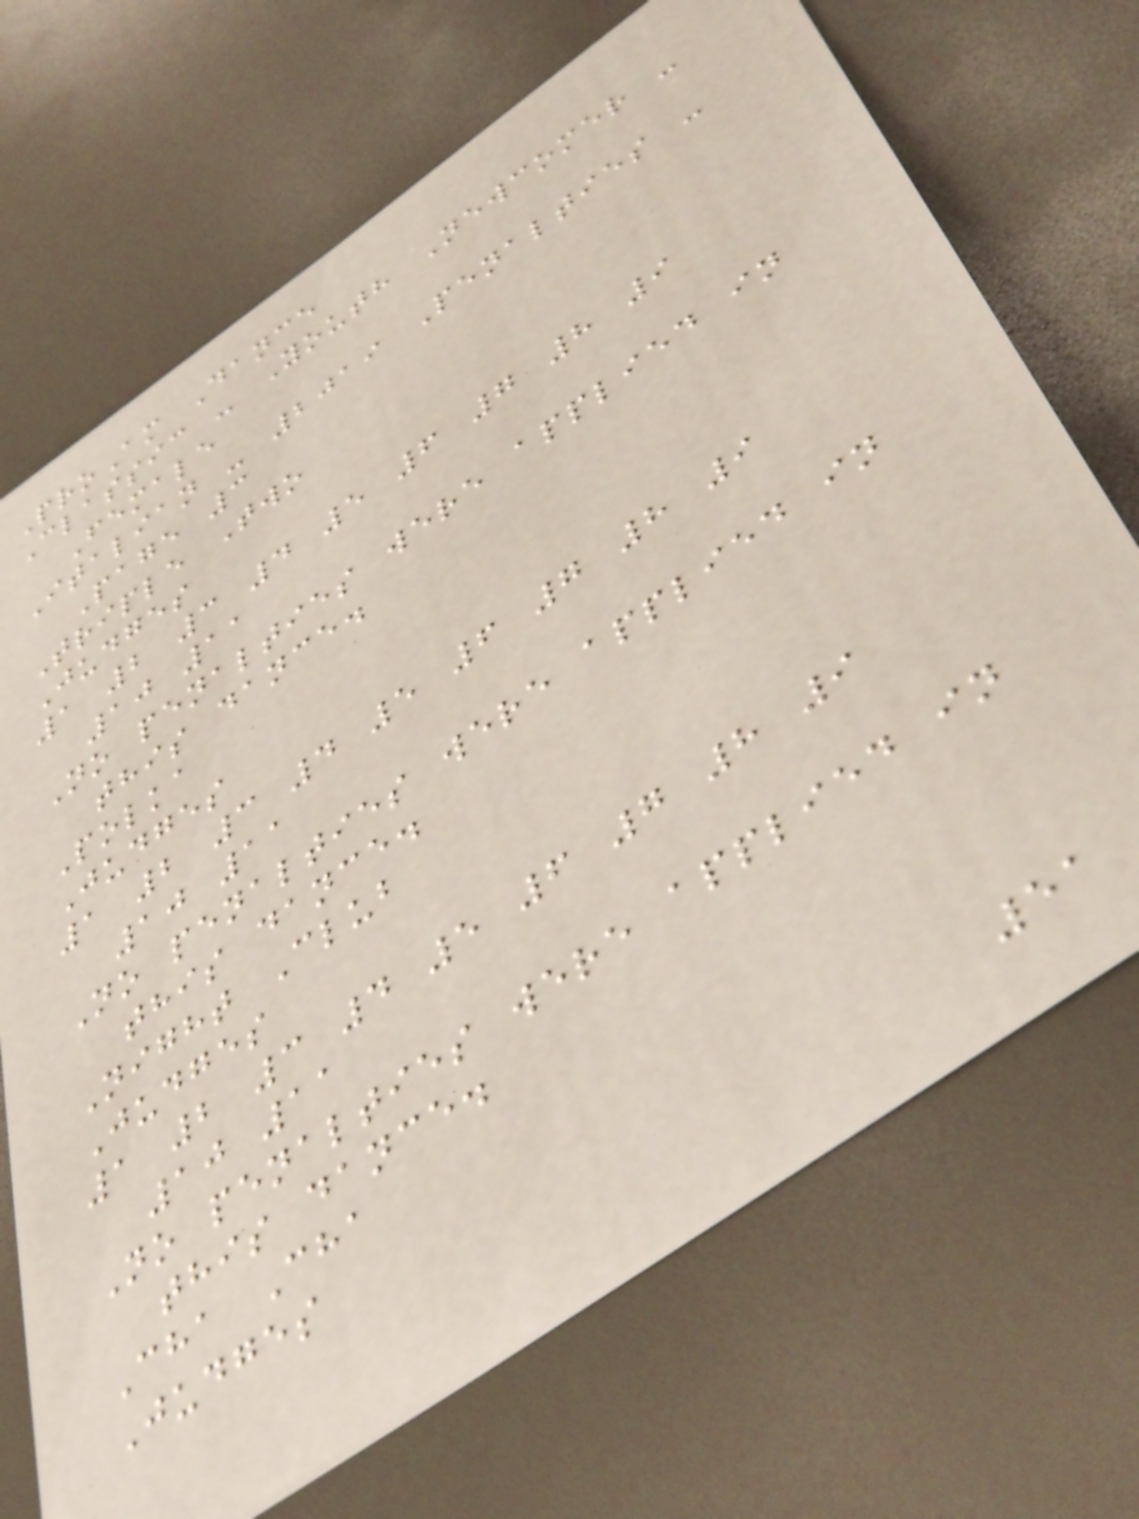ProAm Dance
Classic - Youth Newcomer -
Female
Italian - 2019 Penalties -
Page 3
Triple Two
Judges
1 2 3 4 5 6 7 8 9
10 11
No penalties were applied in
this dance.
Polka
Judges
1 2 3 4 5 6 7 8 9
10 11
No penalties were applied in
this dance.
Night Club
Judges
1 2 3 4 5 6 7 8 9
10 11
No penalties were applied in
this dance.
Cha Cha
Judges
51
